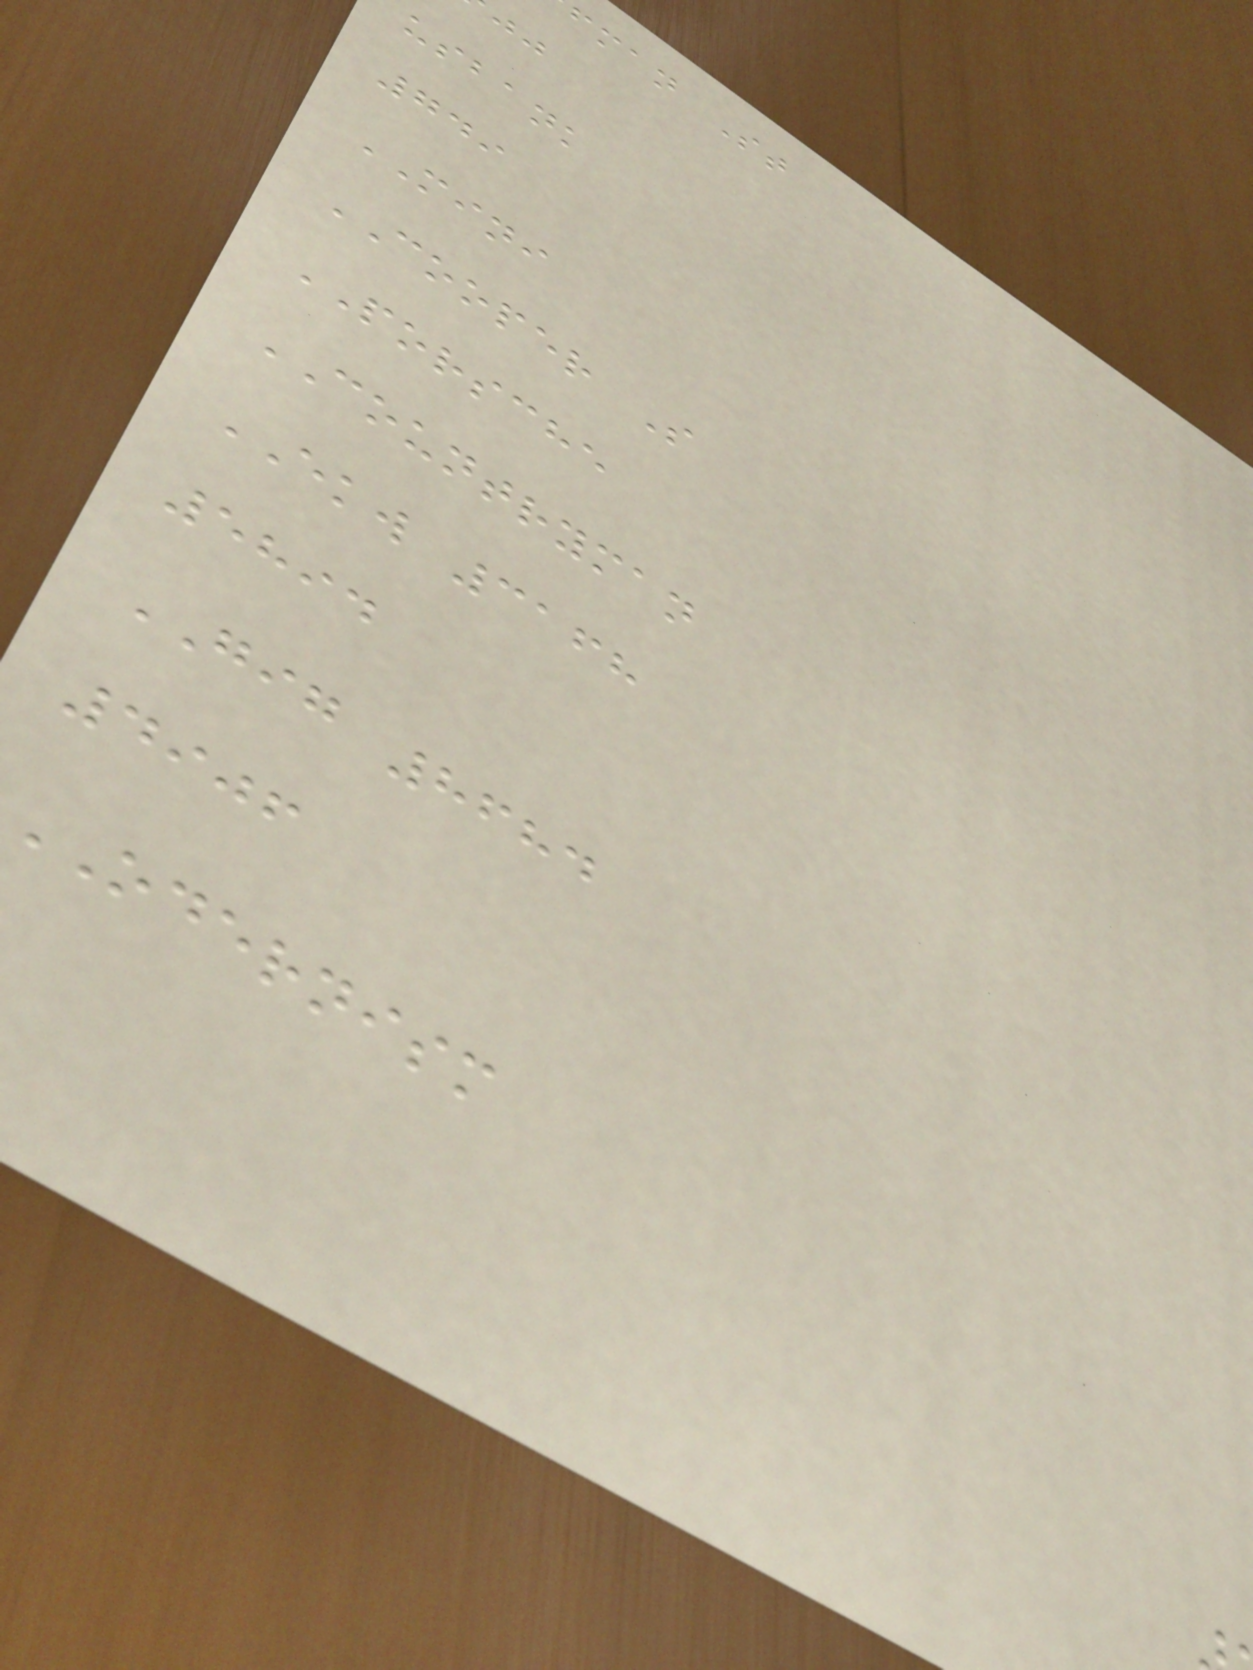fman St
usbank
749
MINI
COOPER S
PORSCHE
COUNTRYMAN
EKW 3168
5894
GIG 8684
4906
odernism
